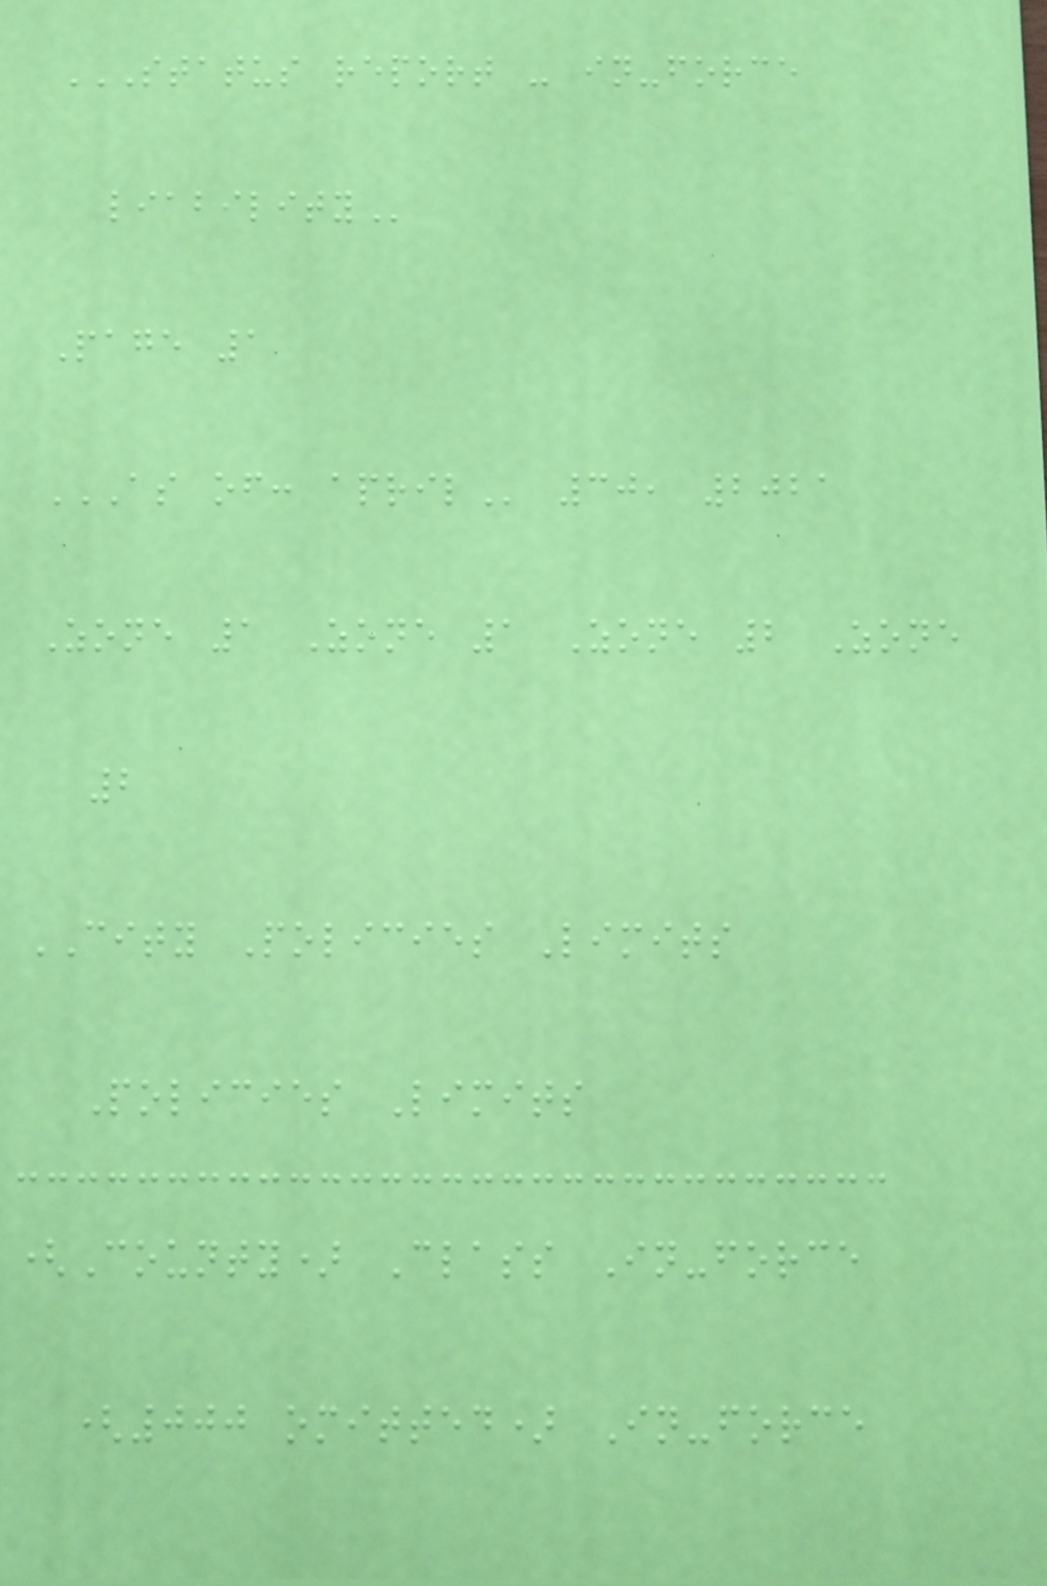STATUS REPORT - IN-FORCE
LIABILITY
Page 1
AS OF: APRIL 30, 2021
Zone 1 Zone 1 Zone 2 Zone
2
CITY Policies Limits
Policies Limits
(County) Class In-force
(000 omitted) In-force
